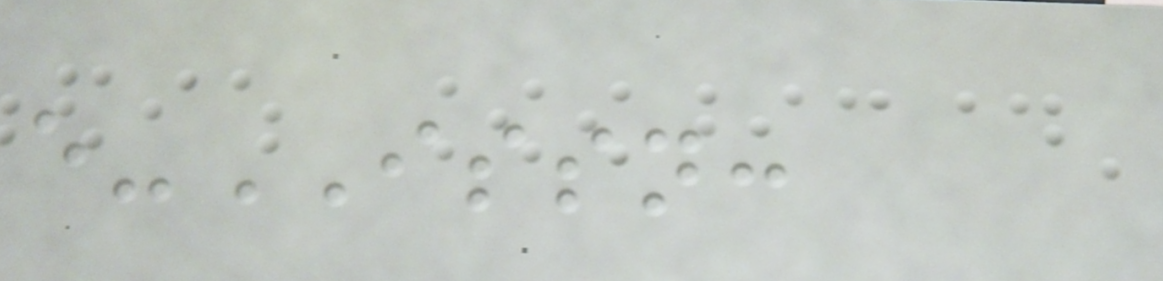e-ISSN:
